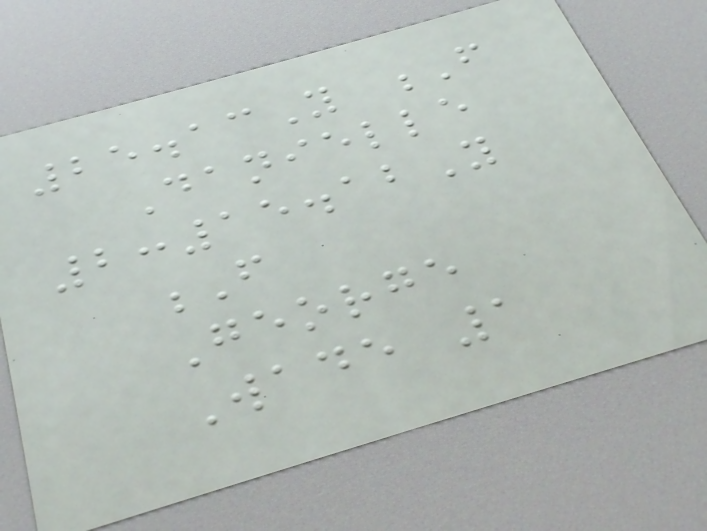25.13Y F
Danielle
2:15.12Y
F
George
Wade 1
